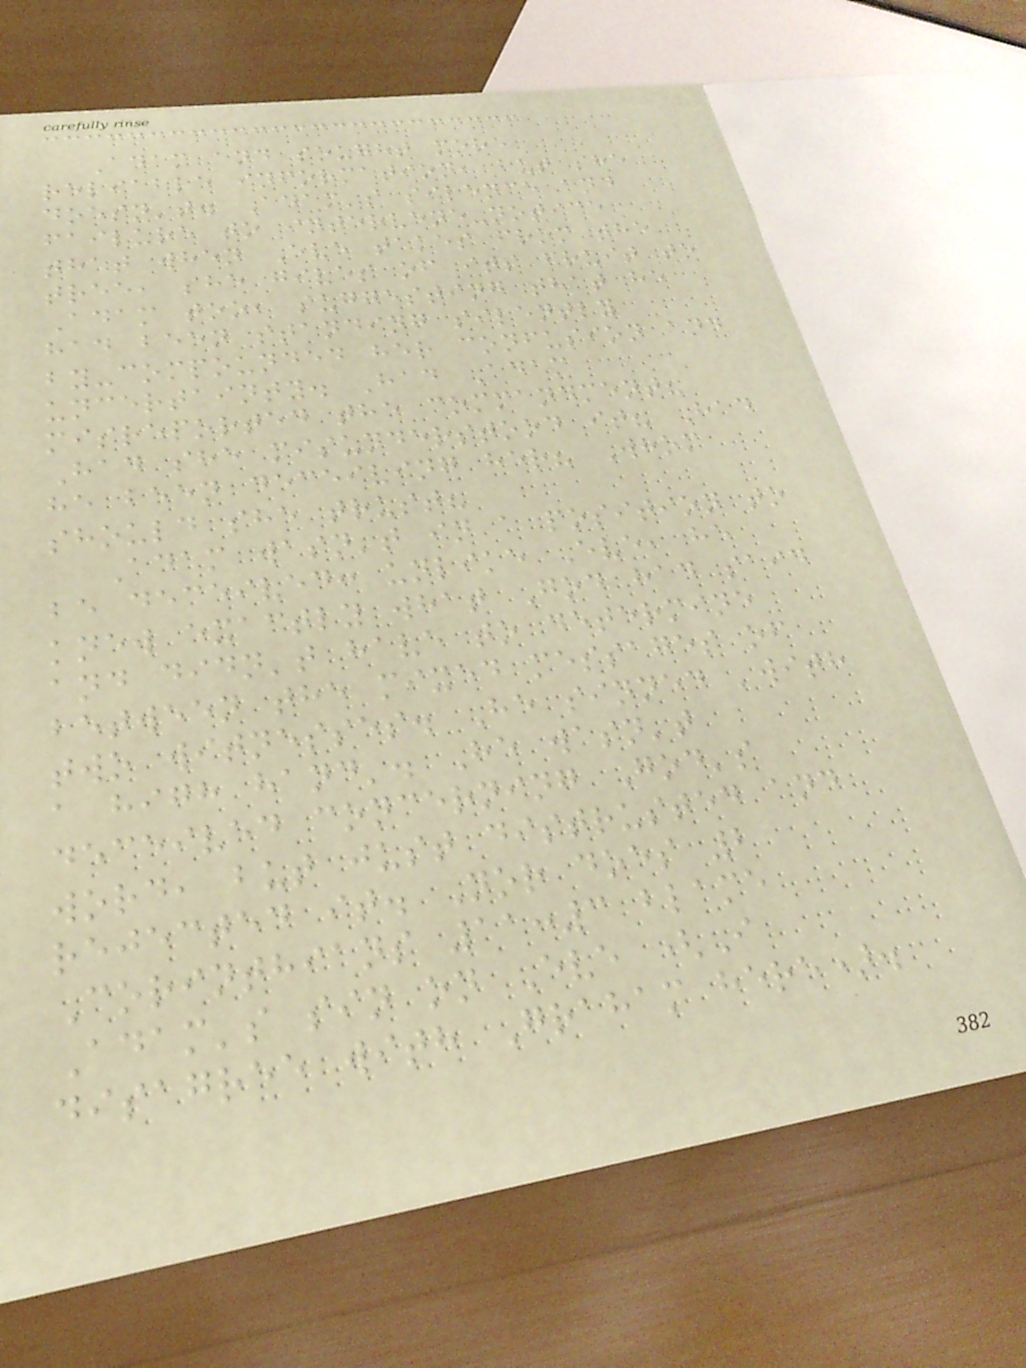Adam and sought more
reliable information, but she
doesn't. Adam's silence and
failure to intervene-notice
that when Eve takes from the
tree, she gives of its fruit to
Adam too, suggesting that he
had been standing silently
by-compounded her confusion and
uncertainty. Had Adam
misreported the commandment?
Had she misunderstood it? Had
he been deceiving her? Whom
should she trust?
Adam wasn't in a position to
be deceived: unlike Eve, he
knew exactly what God had said
and didn't have to determine
between the mixed messages of
two witnesses. He sinned 'with
a high hand'. He wasn't
deceived concerning God's
word, but just distrusted and
rejected it. Nor does 2
Corinthians 11:3 blame
Adam's sin on Eve (I
disagree with Graham here).
